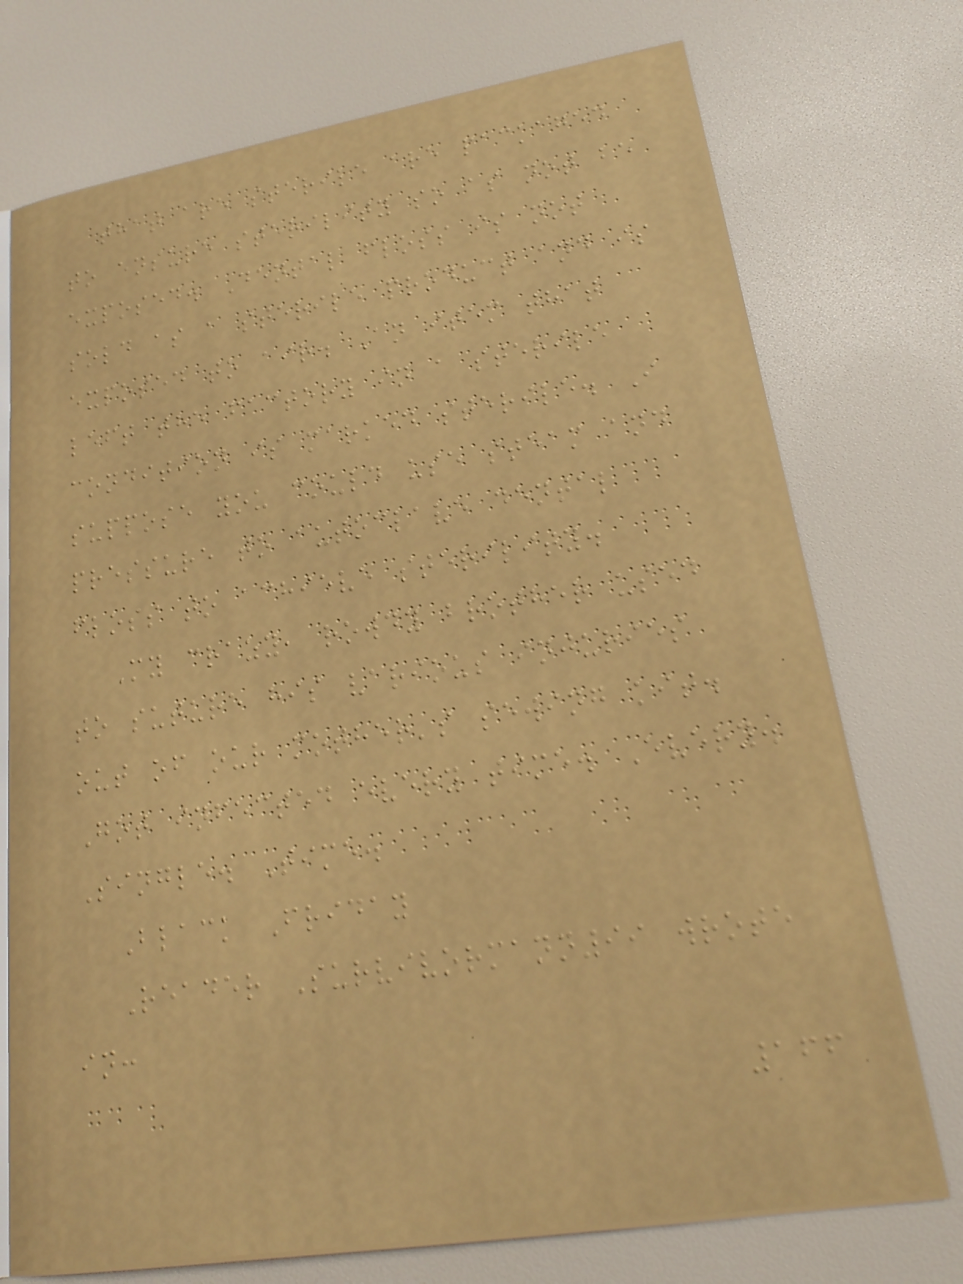that are sterile are packaged
to ensure sterility so as not be
exposed. Dental floss is not
sold as a sterile product and is
exposed to air. An item that
left the factory in a sterile
condition is marked sterile. I
suppose you could use steam and
pressure to autoclave dental
floss to achieve sterility.
My crazy, rowdy brother used
to suture his various injuries
out of our mother's sewing kit.
Got infected every time. Every.
Single. Time.
Black Friday
Reader Survivormann99 wrote
in:
166
